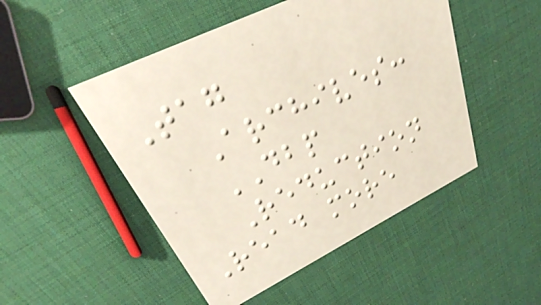Tag
Archives:
DBP
Reduction
Read more
